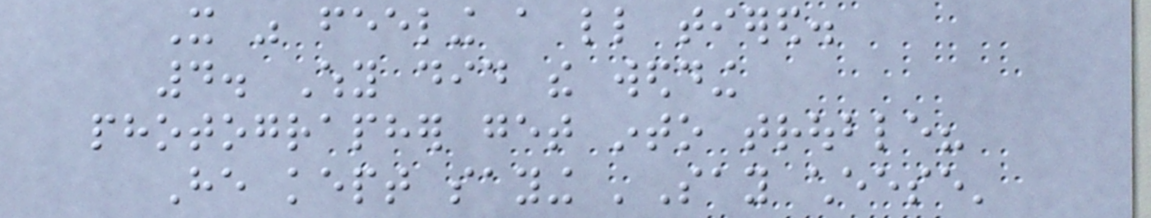It was feeling a little tiered.
4. Why did the wedding
photographer get into trouble?
He kept saying 'Say cheese'
